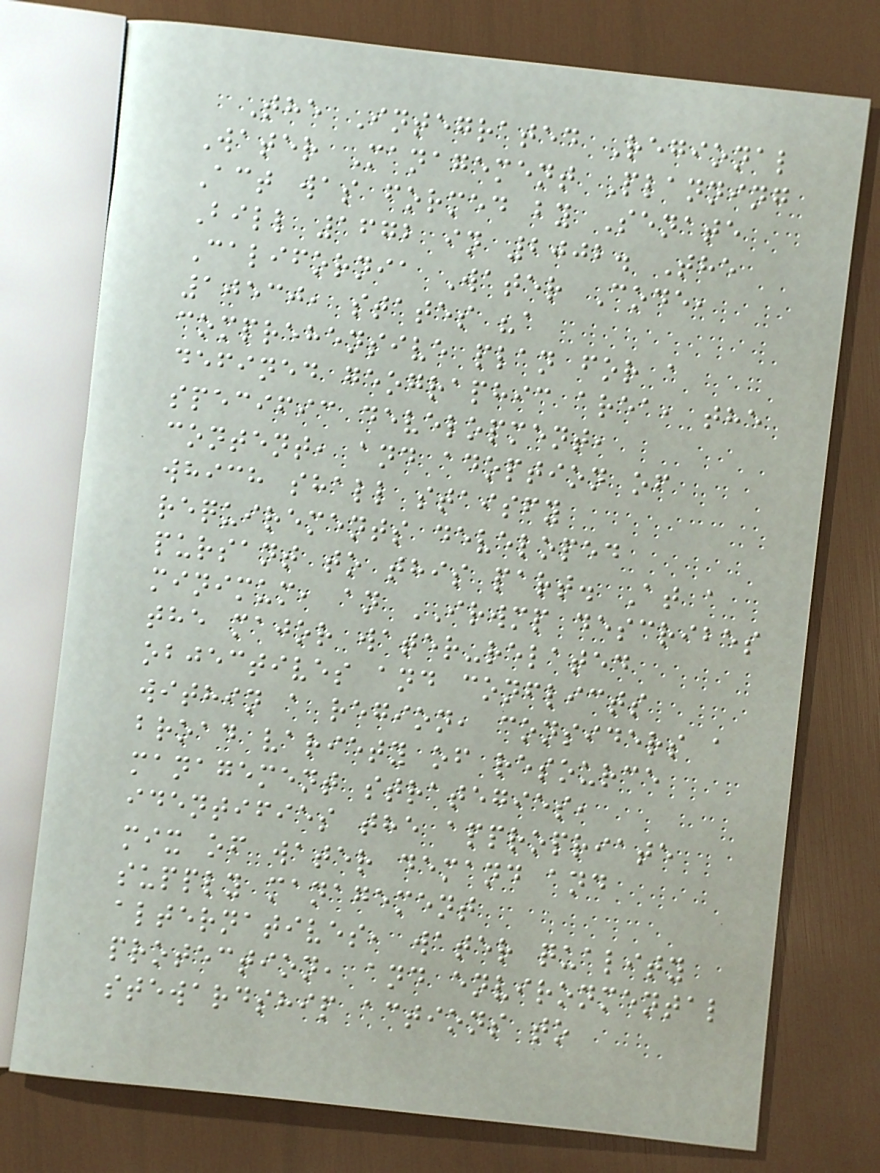The Integrated Regional
Water Management Planning
Act was formed by Senate
Bill 1672 in 2002. The
California Water Code,
10530, states "a
comprehensive plan for a
defined geographic area, the
specific development,
content, and adoption of
which shall staisfy
requirements developed
pursant to this part. At a
minimum, an IRWMP describes
the major water-related
objectives and conflicts
within a region, considers a
broad variety of resource
management strategies,
identifies the appropriate
mix of water demand and
supply management
alternatives, water quality
protection, and environmental
stewardship actions to
